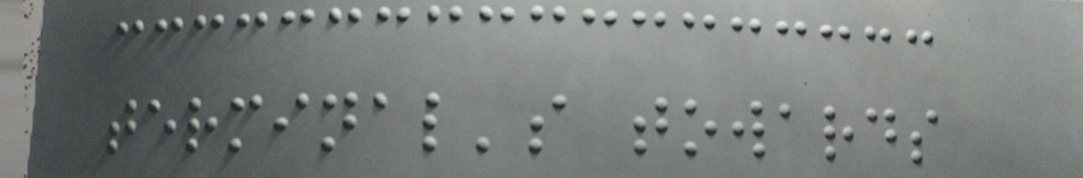terminal's towards
